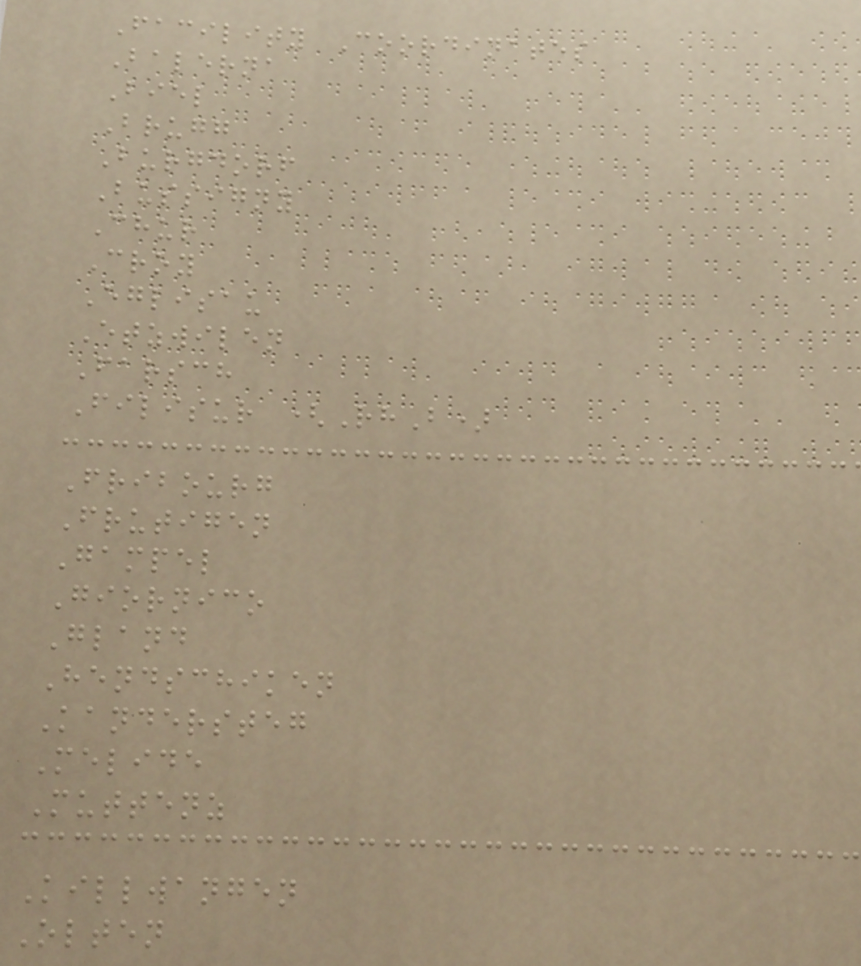Facility Coordinates
Balerna
Biel
Brugg
Burgdorf
Bussigny
Chur
Croy
Eglisau
Etzwilen
Farsch
Filisur (RhB)
Fribourg
Frutigen
Gampel
Giornico
Gland
Hendschiken
Kandersteg
Melide
Muttenz
Killwangen
Olten
